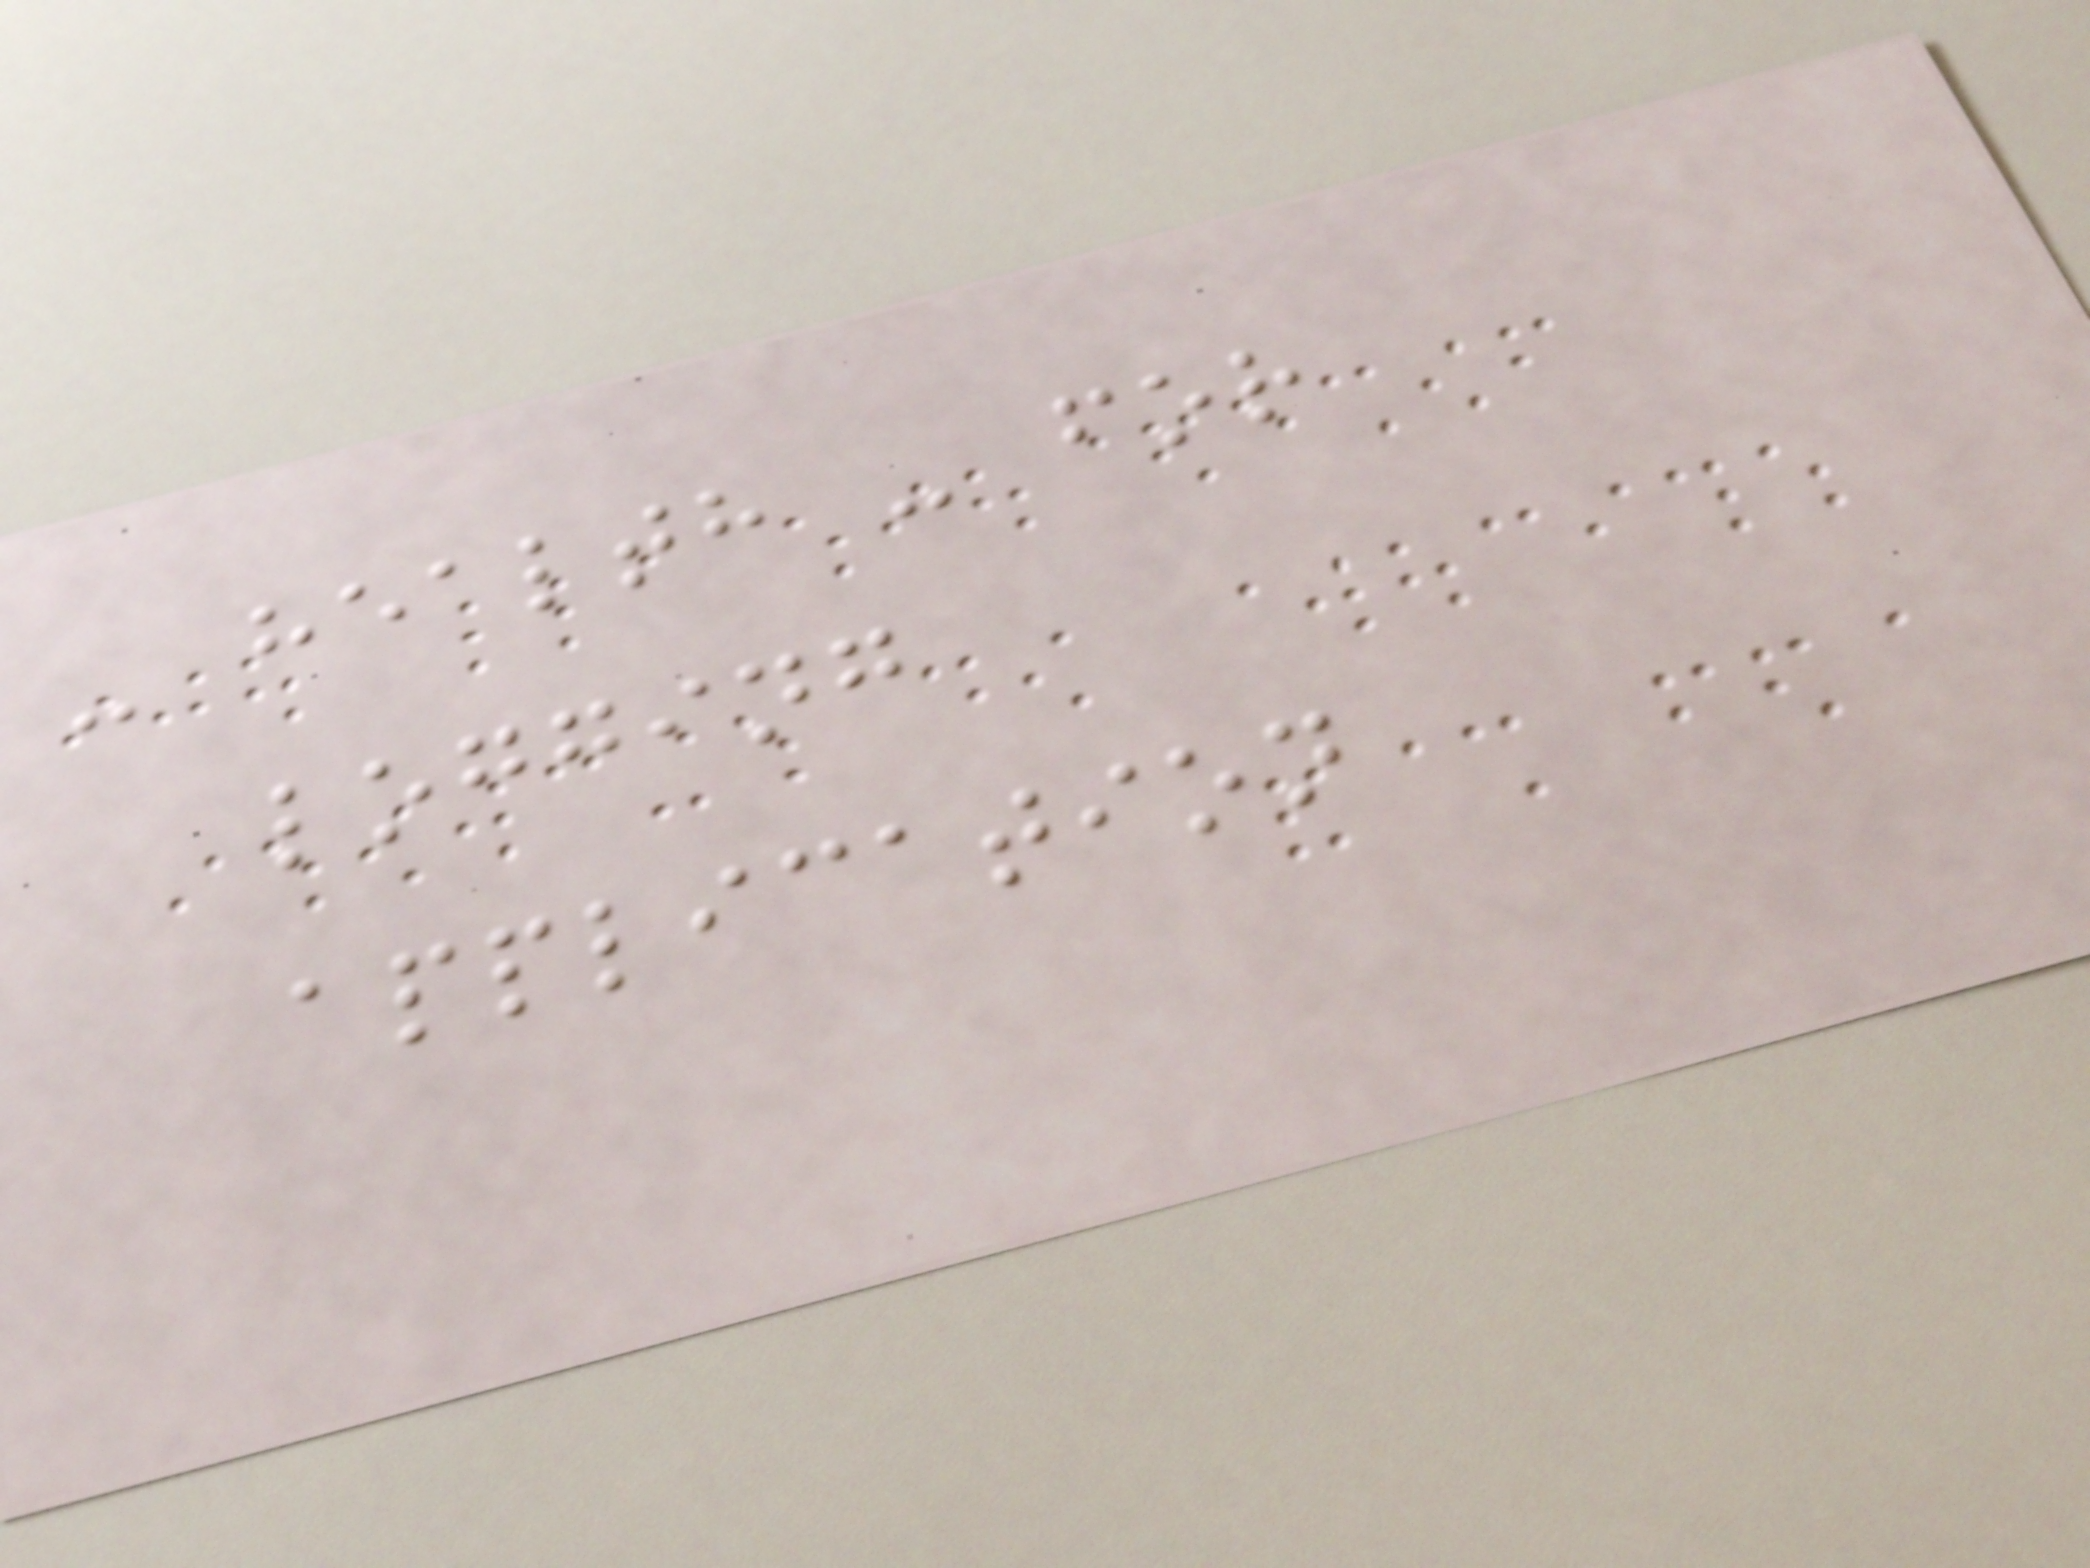- health - for
logging
application
